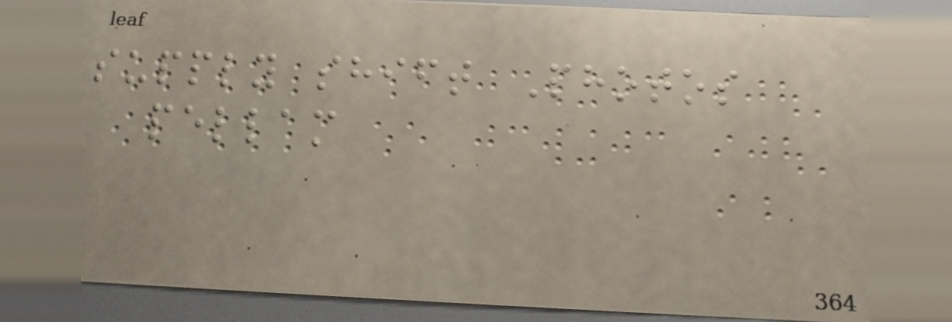supply shift Photos
pellam
